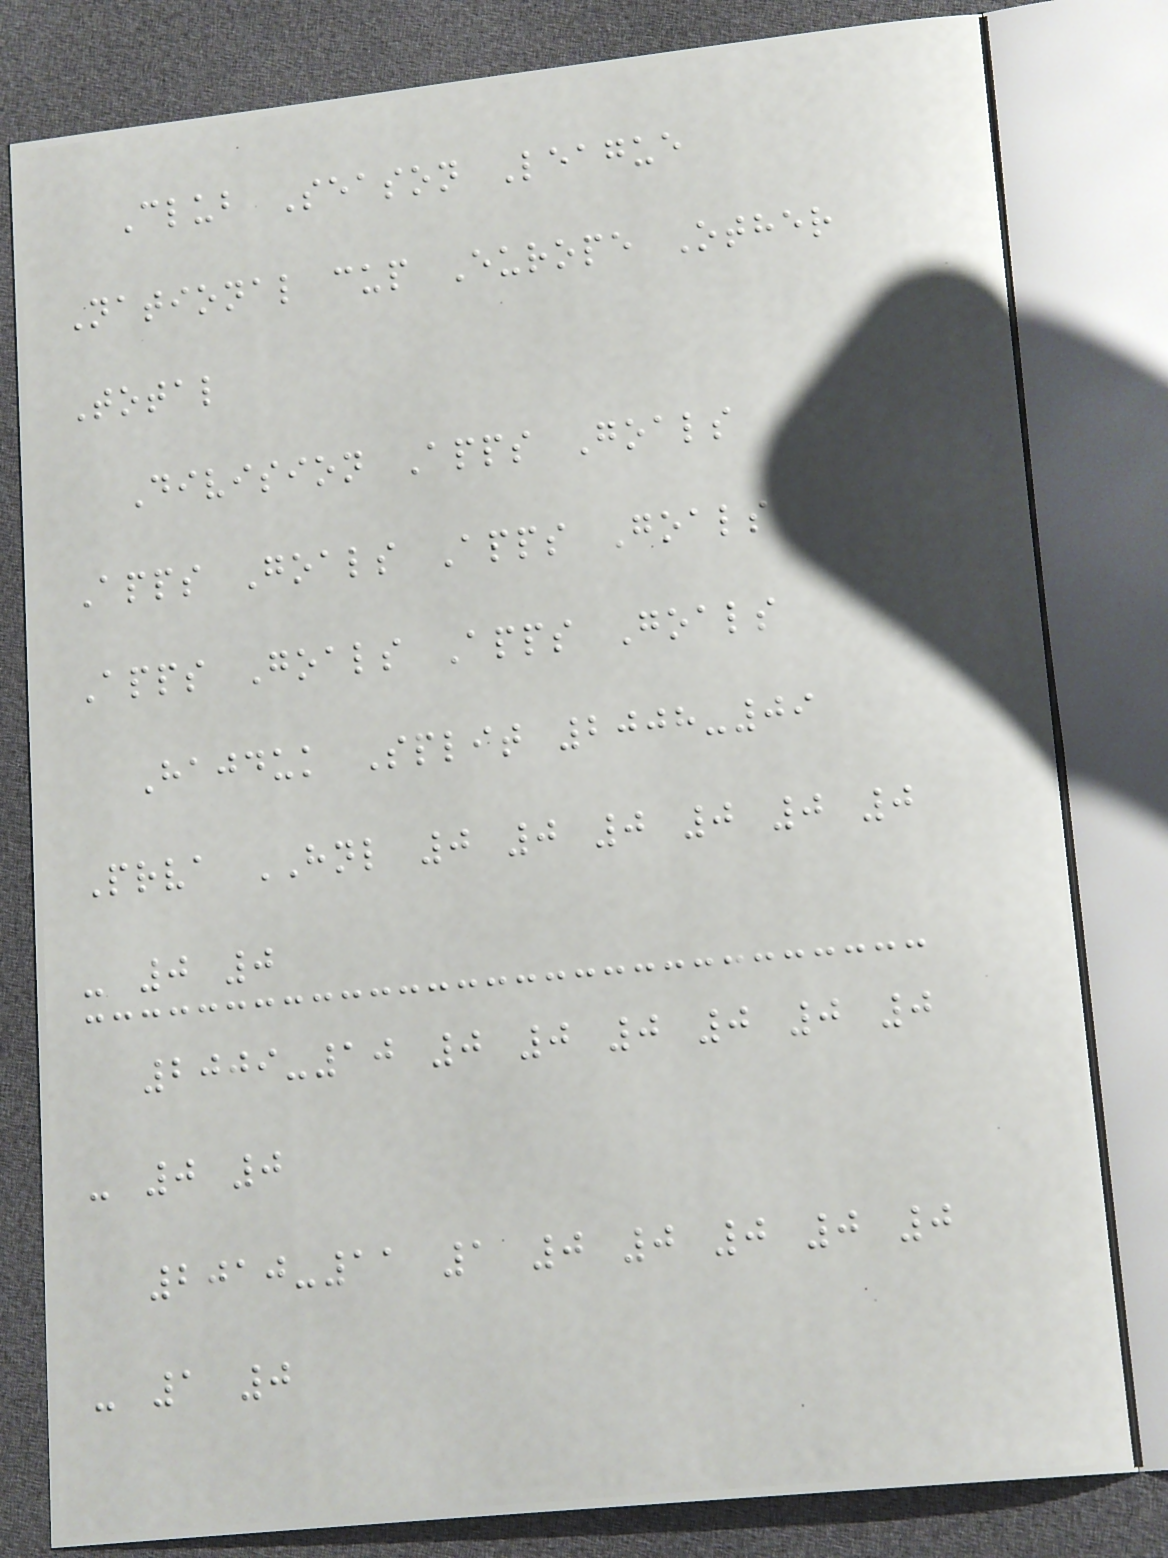Club Season League
National cup Europe Other
Total
Division Apps Goals
Apps Goals Apps Goals
Apps Goals Apps Goals
Hajduk Split 2008-09
Prva HNL 0 0 0 0 0 0
- 0 0
2009-10 0 0 0 0 0 0
- 0 0
2010-11 1 0 0 0 0 0
- 1 0
